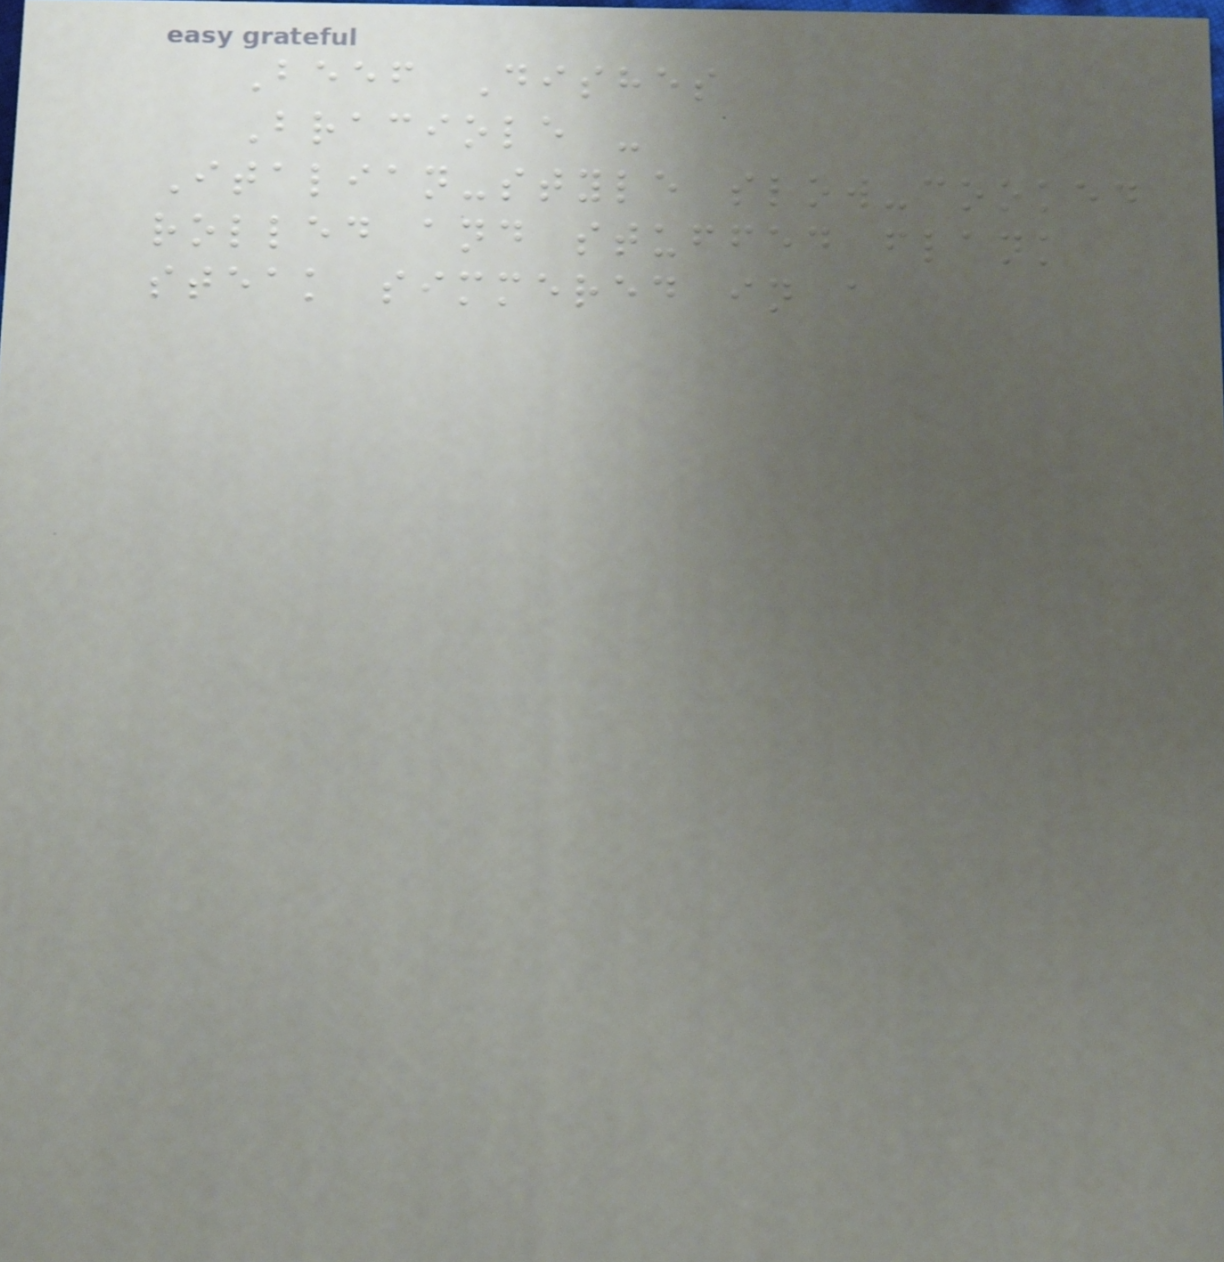Beef Dishes
Braciole -
Italian-style slow-cooked
rolled and stuffed flank
steak simmered in a
